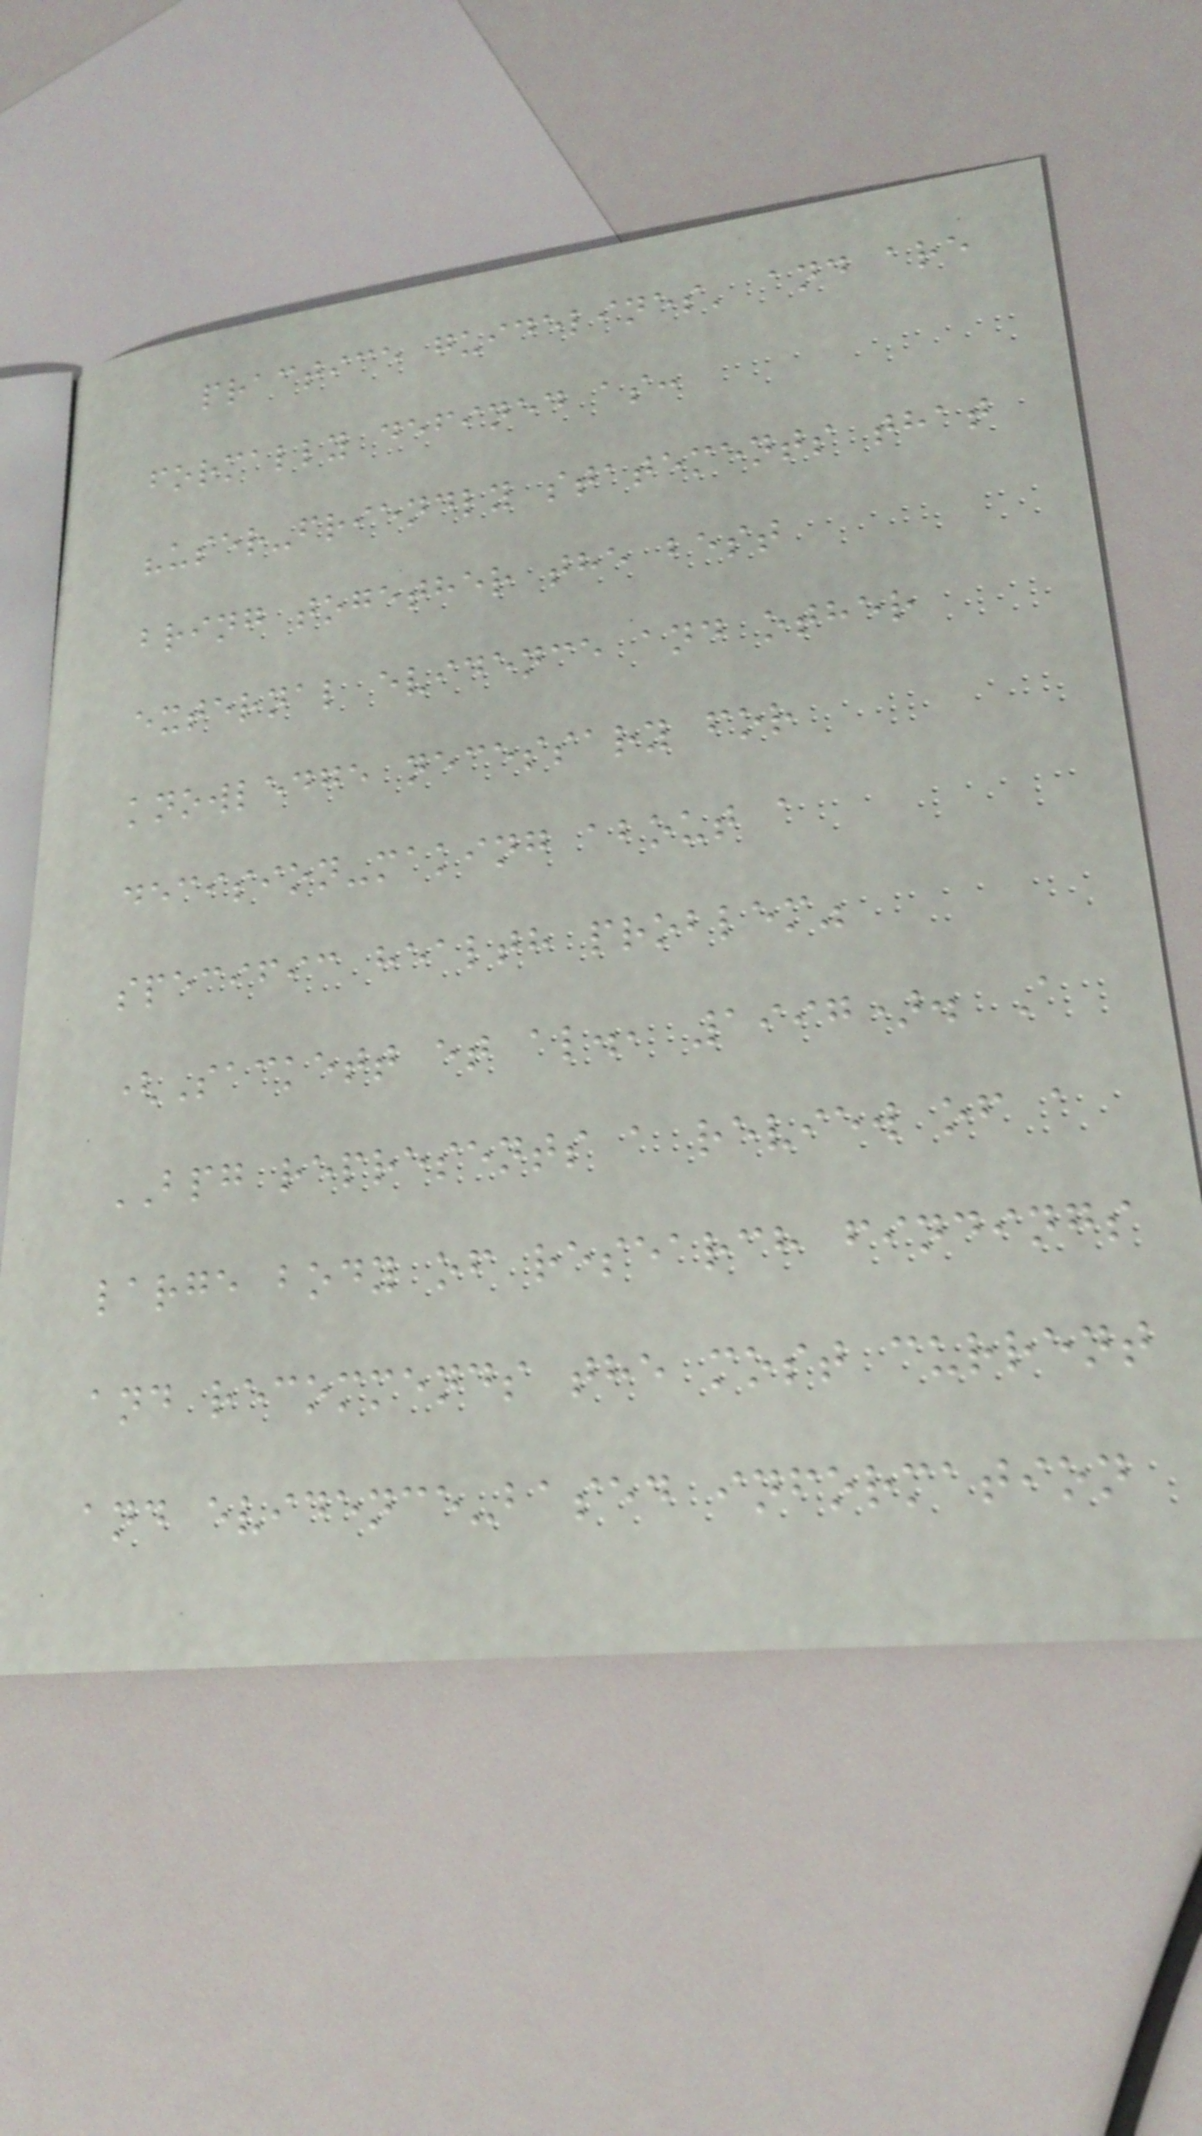practice guidelines' and are
formally defined as:
"user-friendly statements that
bring together the best
external evidence and other
knowledge necessary for
decision-making about a
specific health problem"
(Sackett et al., 1997). A
BPG represents a review of a
large body of research findings
and recommends the most current
and evidence-based information
